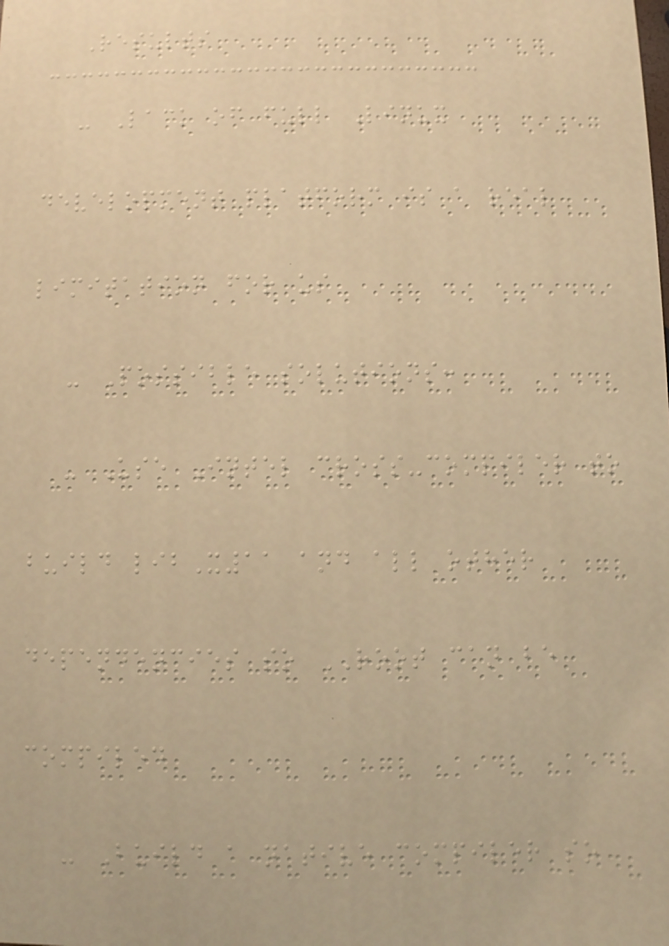Results
- Lack of full Linux
development platform is a real
limitation for us
- Possible solutions:
- Use Intel cross-compiler to
build libX11 and all other
dependencies so ROOT can be
compiled
- Build a native compiler so
